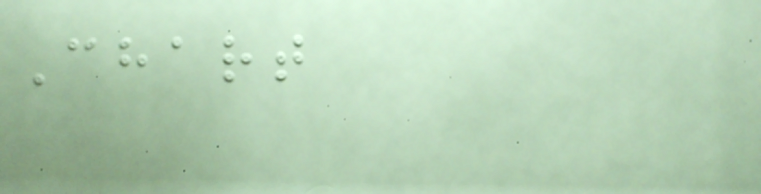Chart
